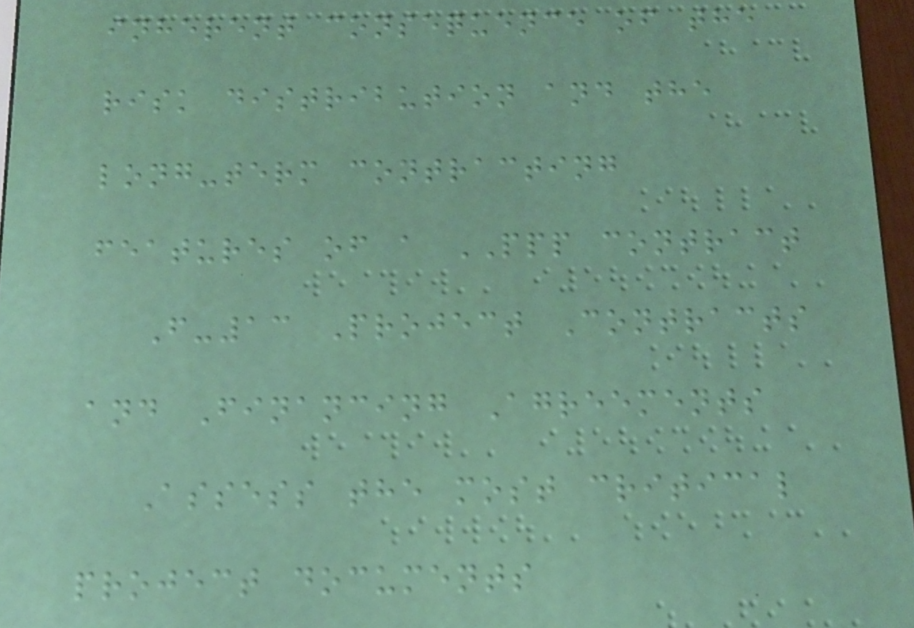inherent consequence of the
risk distribution and the
long-term contracting
features of a PPP contract
F-13 Project Contracts
and Financing Agreements
Assess the most critical
project documents
